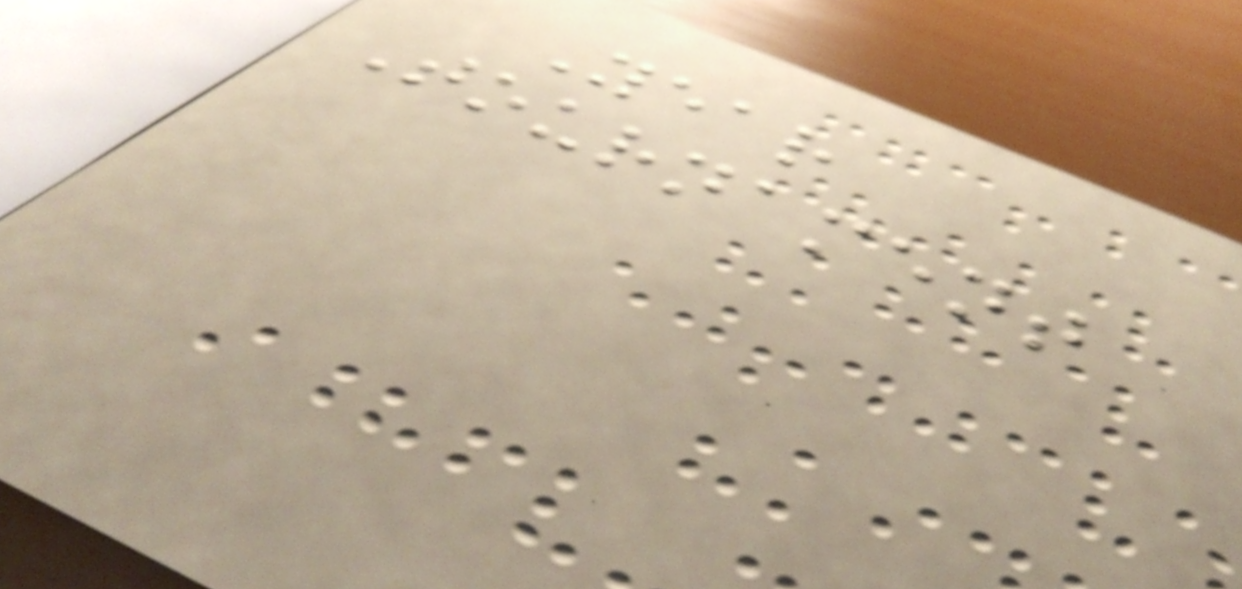Year
Tournament
